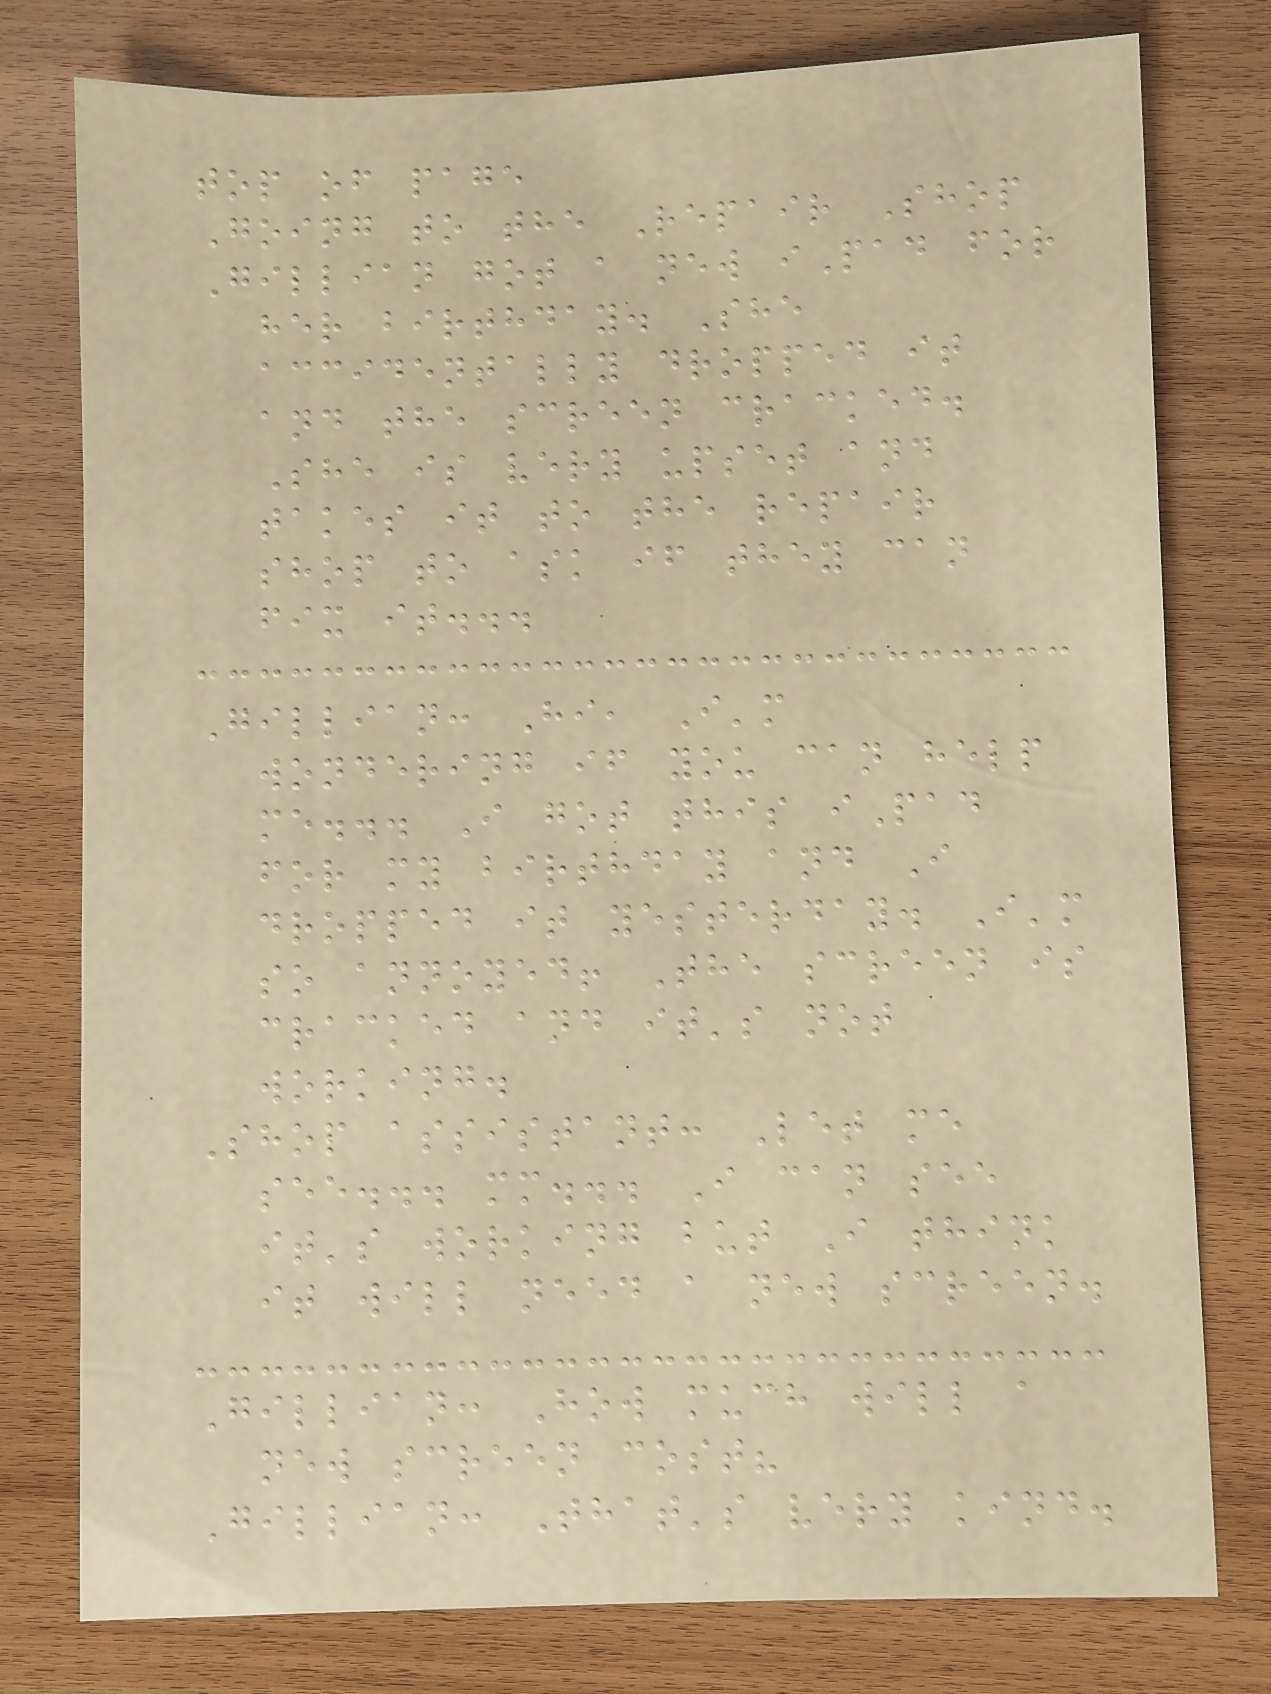top of page
Going to the Repair Shop
Gillian got a new iPad for
her birthday. She
accidentally dropped it
and the screen cracked.
She is very upset and
takes it to the repair
shop to ask if they can
fix it...
Gillian: Hi, I'm
wondering if you can help
me... I got this iPad
for my birthday and I
dropped it yesterday. I'm
so annoyed! The screen is
cracked and it's not
working.
Shop assistant: Let me
see... mm... I can see
it's working but I think
it will need a new screen.
Gillian: How much will a
new screen cost?
Gillian: That's very kind.
